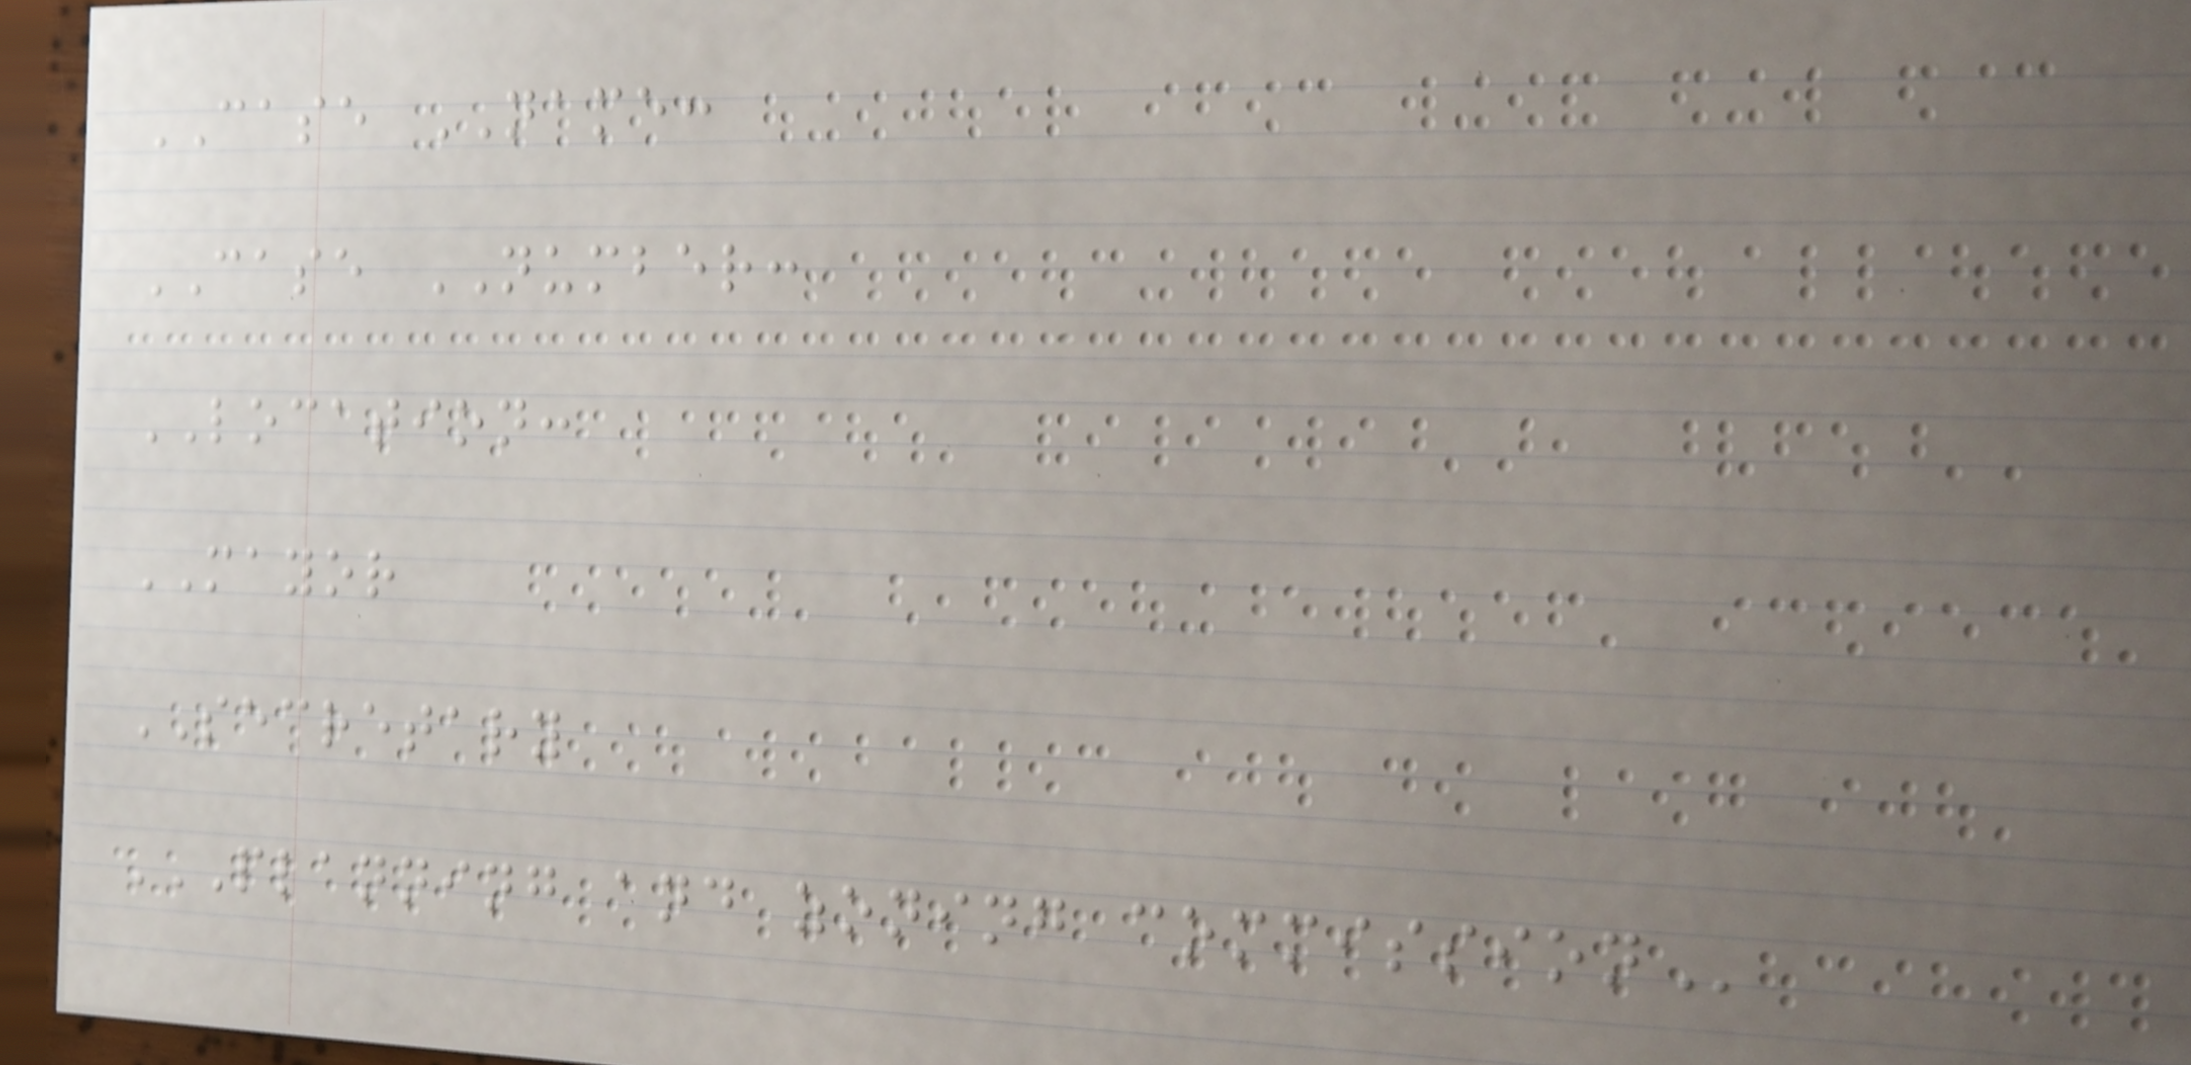CASE NAME:
CASE NUMBER:
LOCATION:
MAYOR
SECRETARY
PLANNING AND ZONING COMMISSION
